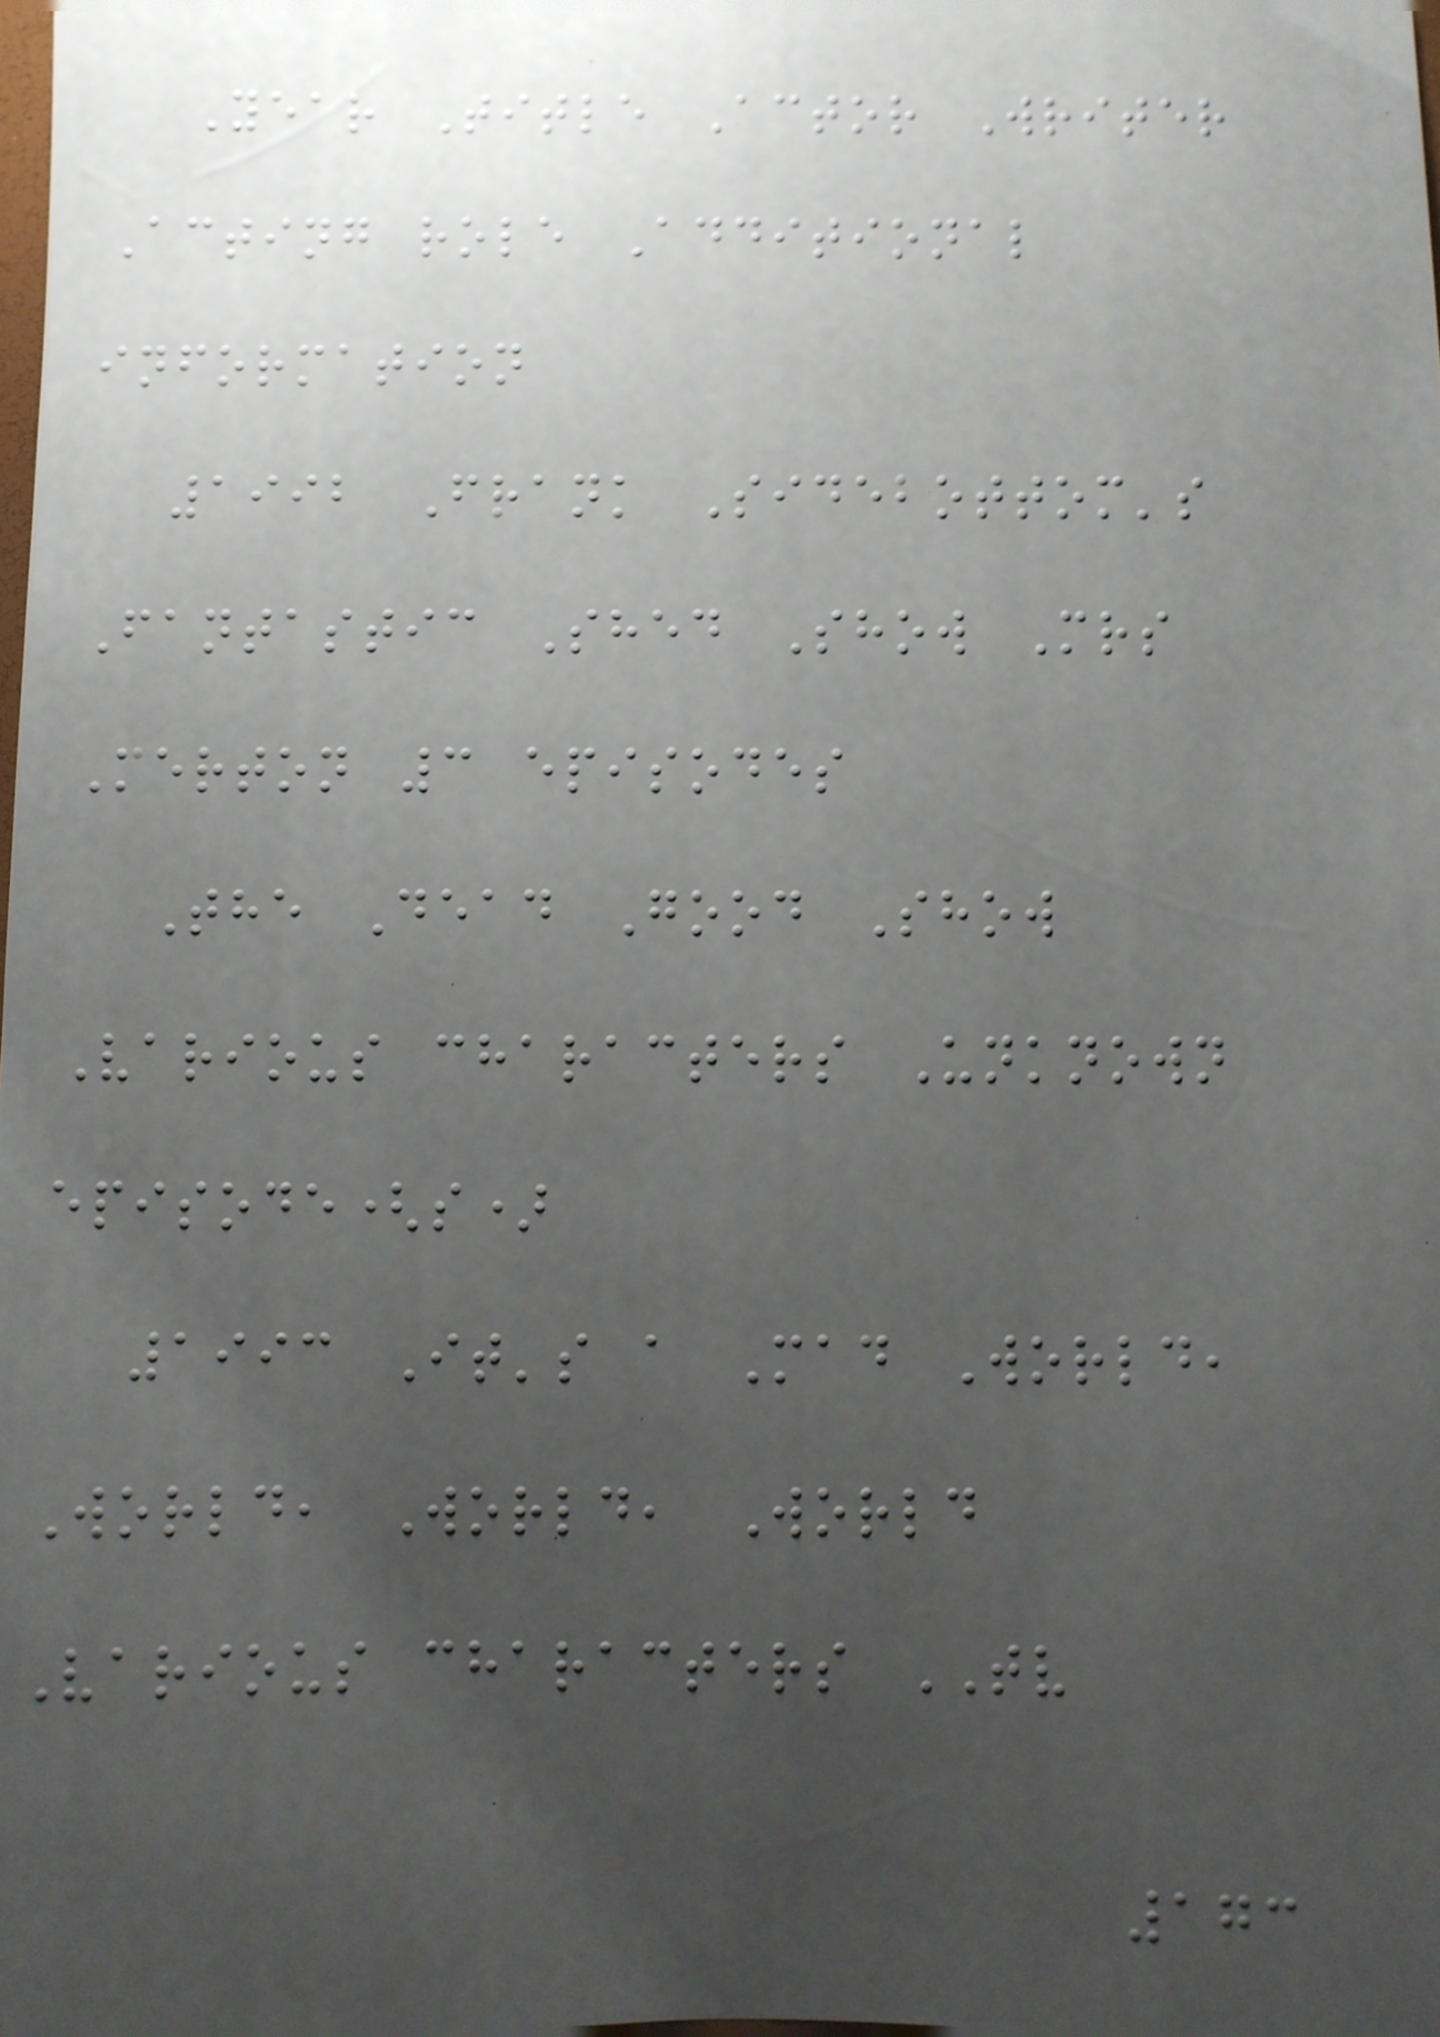Year Title Actor Writer
Acting role Additional
information
1992 Frank Sidebottom's
Fantastic Shed Show Mrs
Merton 3 episodes
The Dead Good Show
Various characters Unknown
episode(s)
1993 It's a Mad World,
World, World, World
Various characters TV
173
